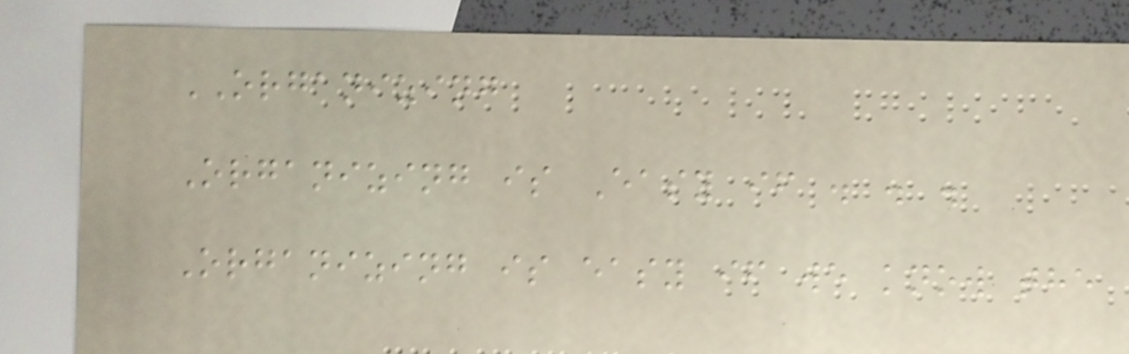ORGANIZING
Organizing is Easy if . . .
Organizing is easy if we know the
